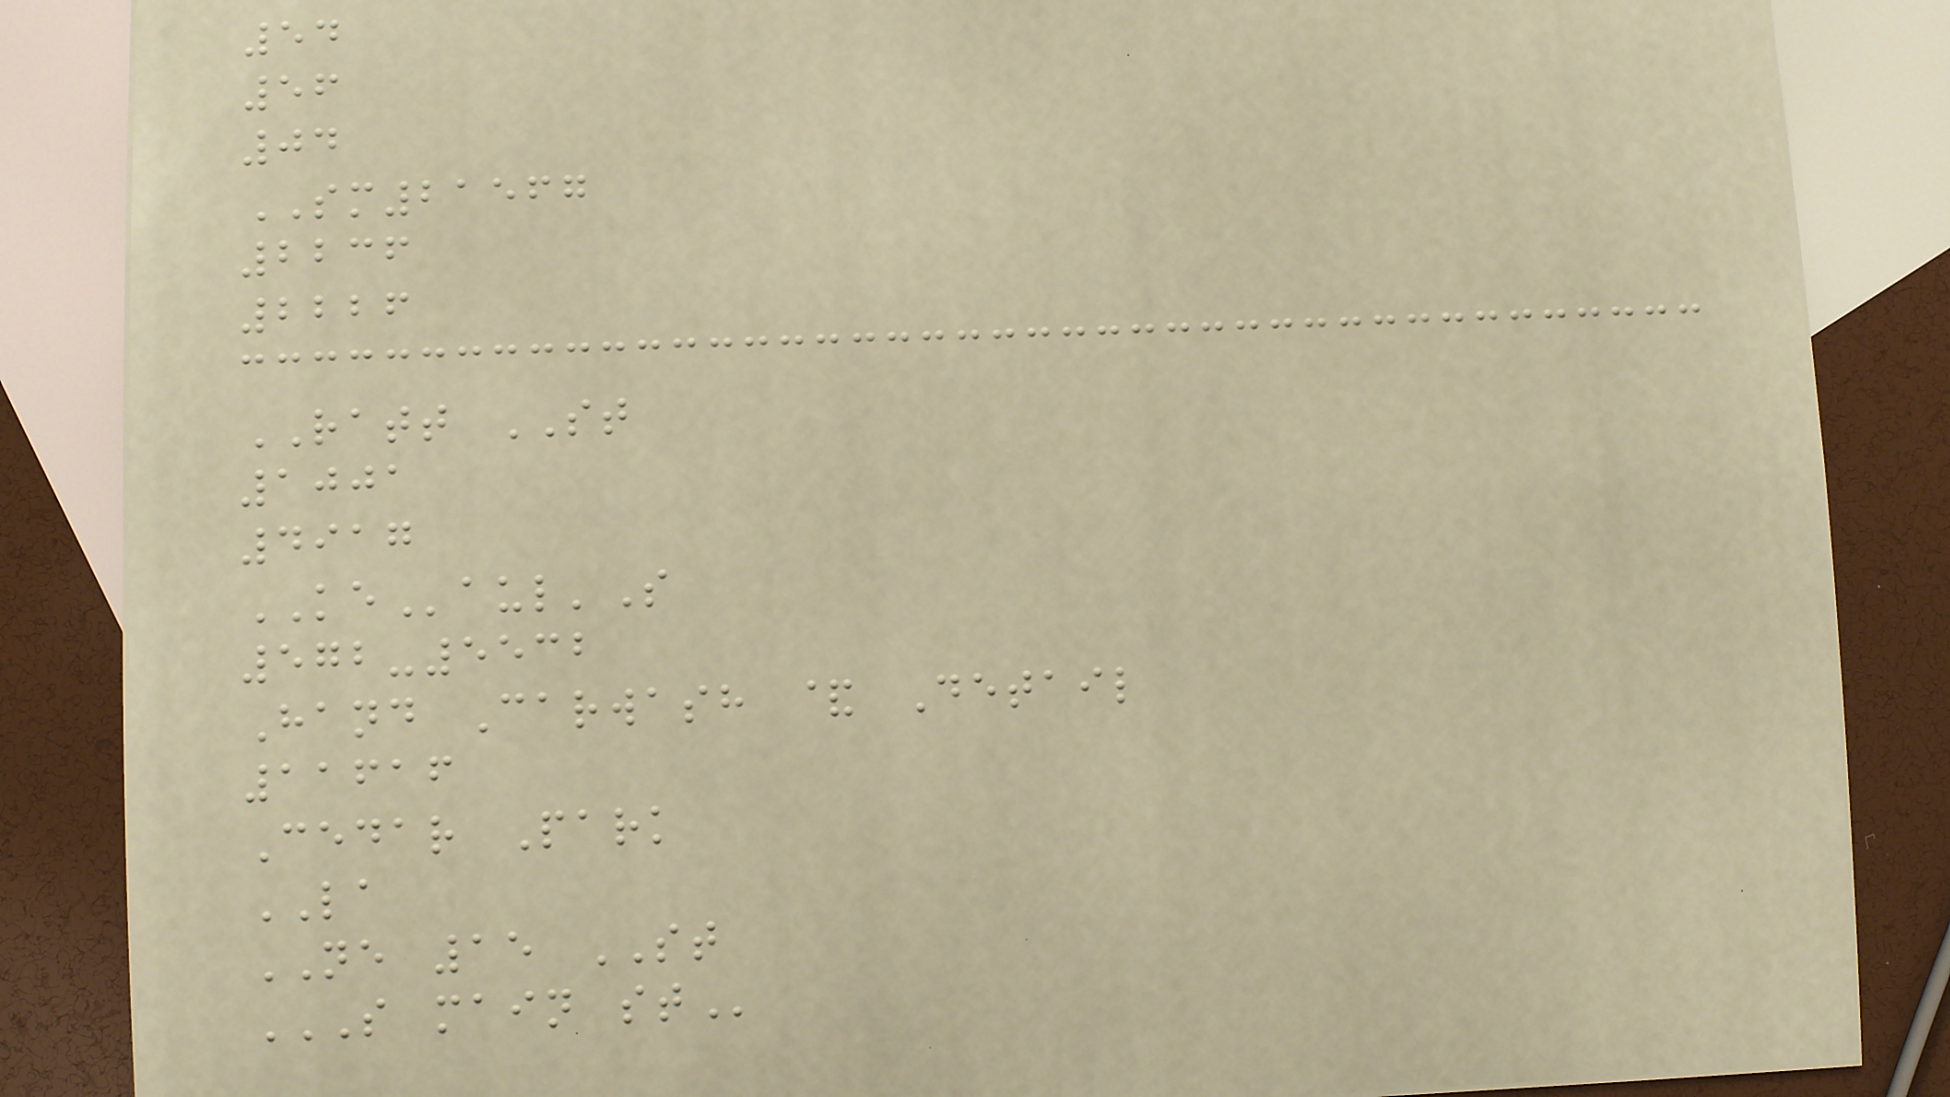54
56
04
SM21567
2236
2226
RATT ST
1001
4917
KEaul'S
572-5532
Hand Carwash & Detail
11616
Cedar Park
LA
NE 15 ST
S MAIN ST
